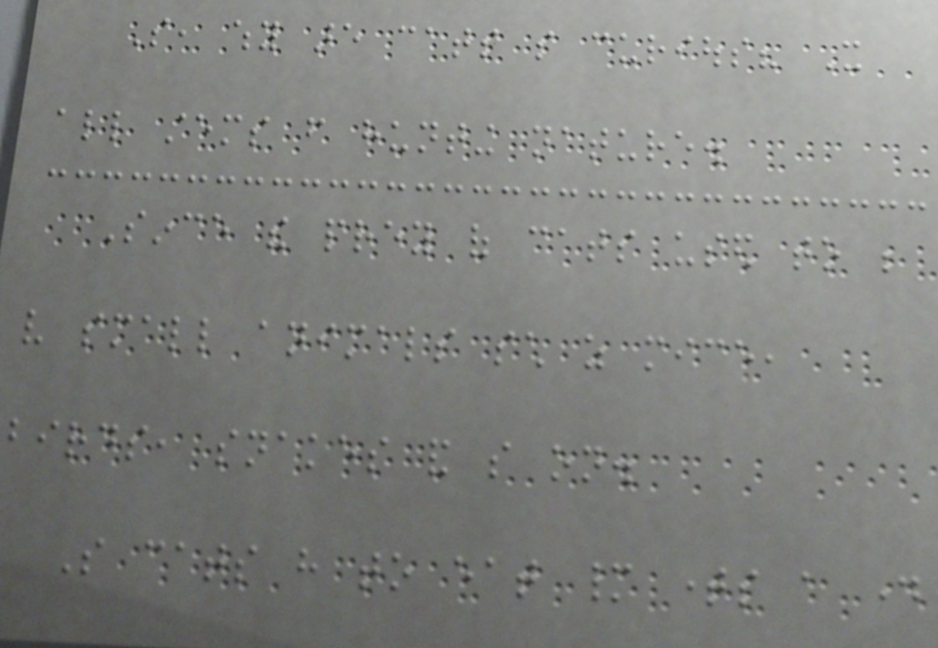So, why are cats so curious? It
all stems from hunting nature.
Since the prey of cats used to be
very small animals such as mice,
birds, snakes and so on.
So cats have to eat many times a day
